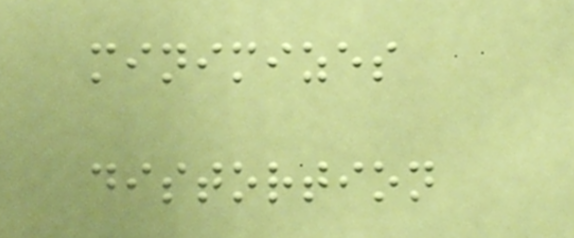minimizes
distortion
